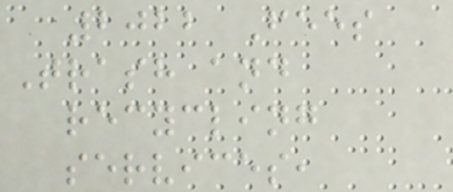2022 Fees
Trash and
recycling
services,
